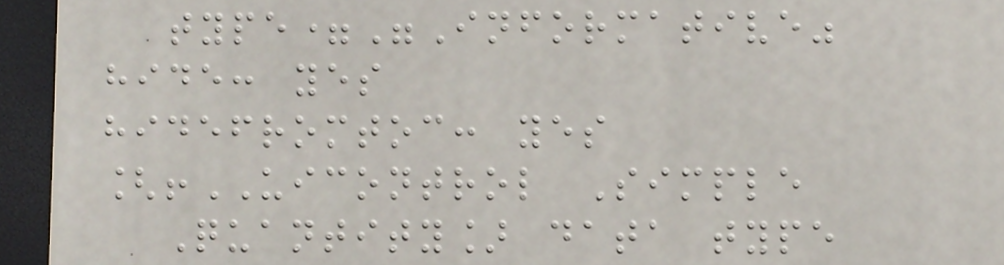type="Informative"
hide: yes
hidefromtoc: yes
[!UICONTROL Simple
Quantity] data type
